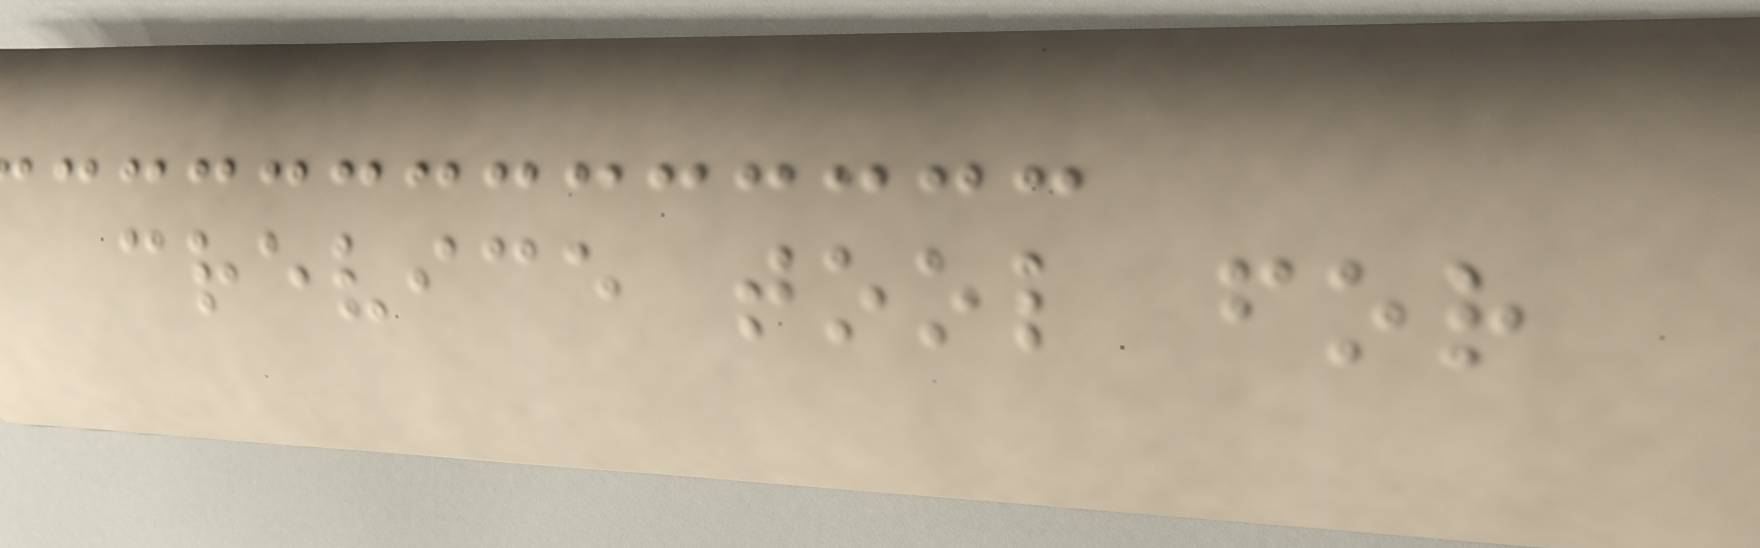crevice tool for
